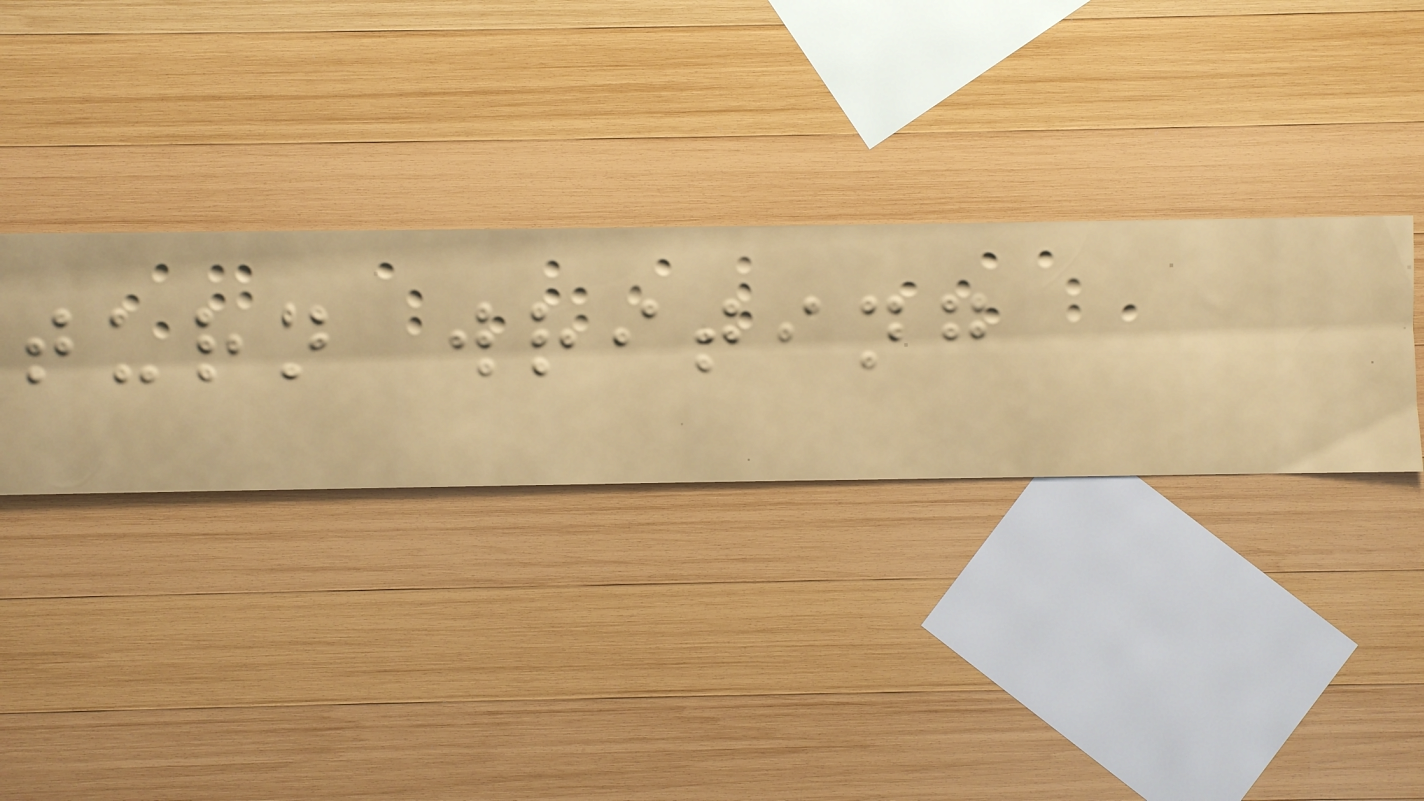turn writing
